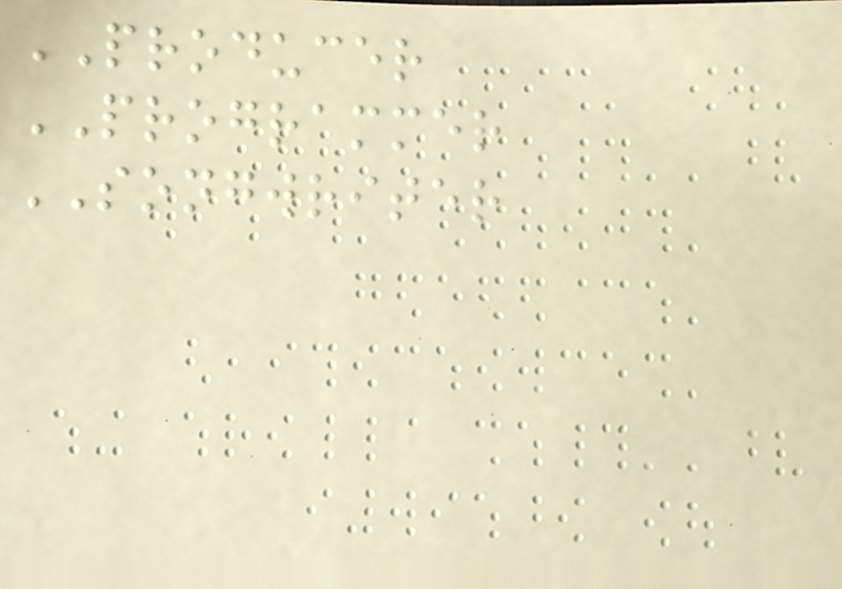PRODUCER
PROGRAMMER
SONGWRITER
